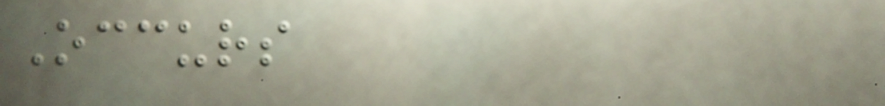Occurs
